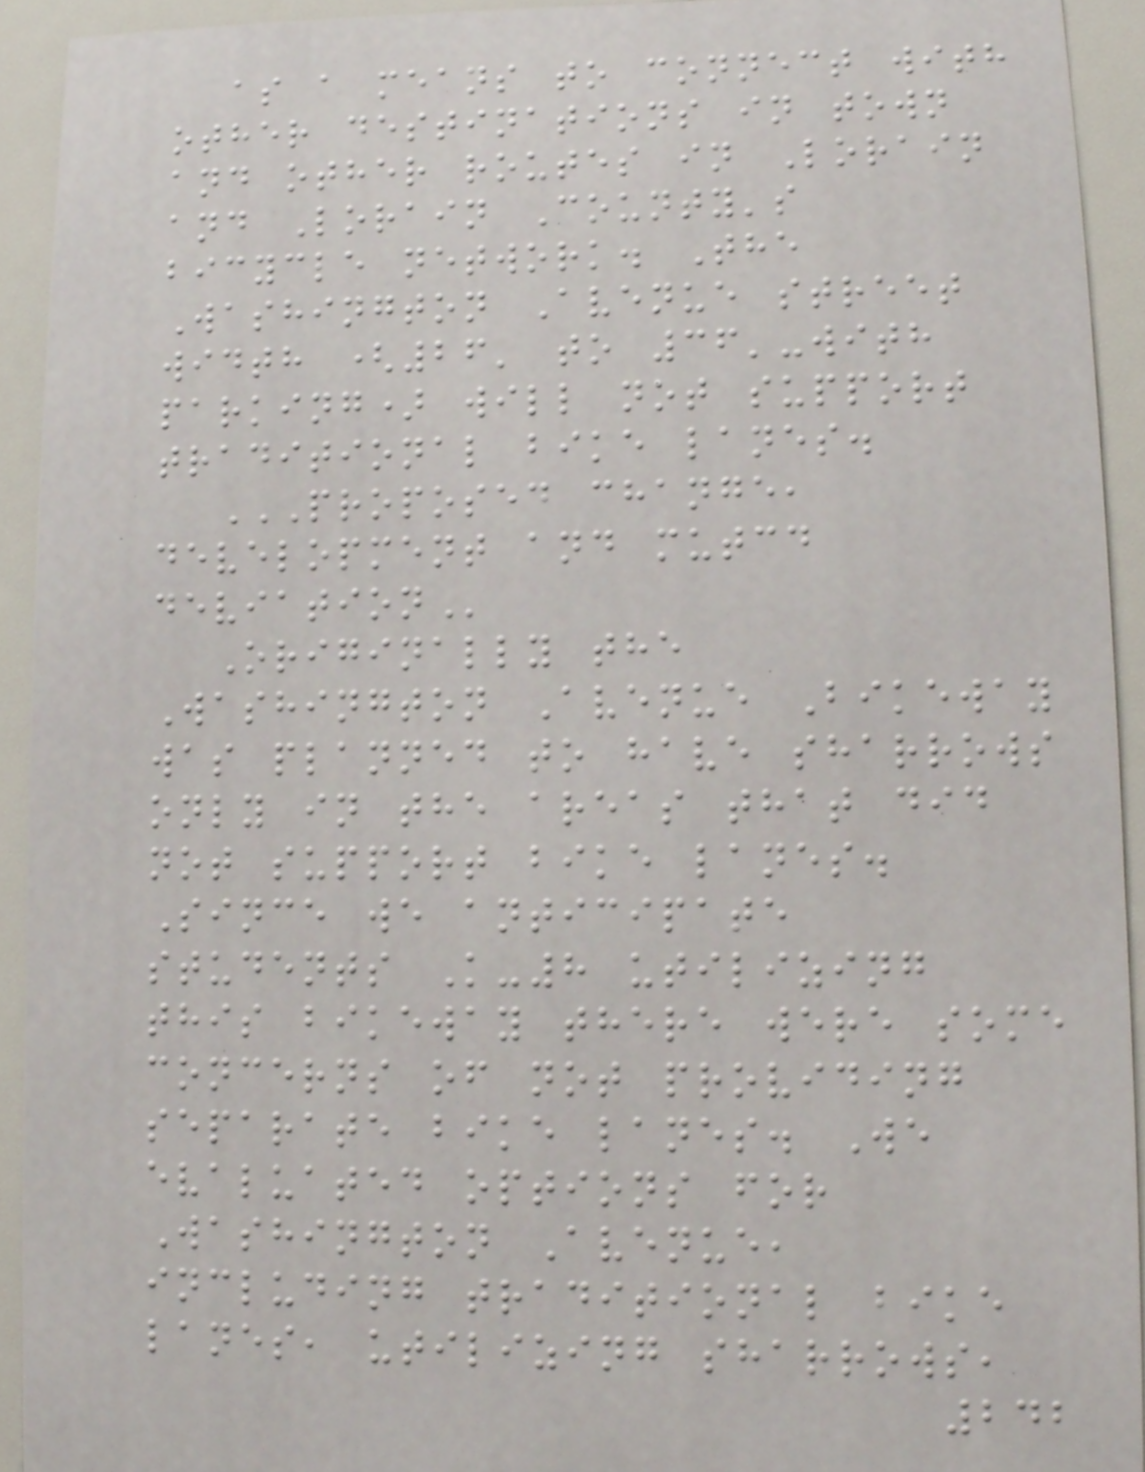as a means to connect with
other destinations in town
and other routes in Lorain
and Lorain County's
bicycle network. The
Washington Avenue street
width (26' to 36'-with
parking) will not support
traditional bike lanes.
PROPOSED CHANGE,
DEVELOPMENT AND MUTCD
DEVIATION
Originally the
Washington Avenue Bikeway
was planned to have sharrows
only in the areas that did
not support bike lanes.
Since we anticipate
students K-8 utilizing
this bikeway there were some
concerns of not providing
separate bike lanes. We
evaluated options for
Washington Avenue,
including traditional bike
lanes, utilizing sharrows,
242
